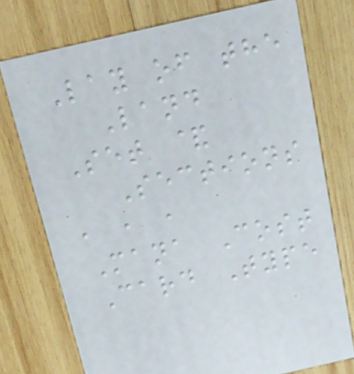Lay of the
Land
Set &
Sections
, , ,
Mana Cost
Card Type
